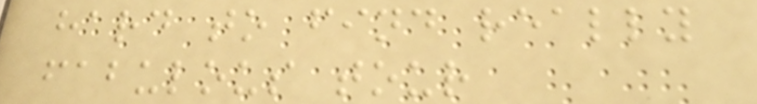hard to find really
fabulous tour
